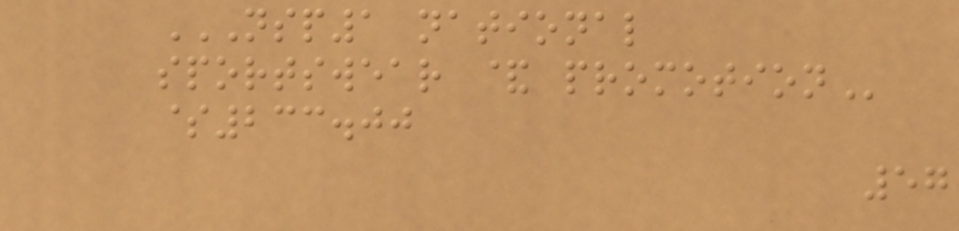NSP1 NATIONAL
SPORTSWEAR & PROMOTION
$233.00
57
